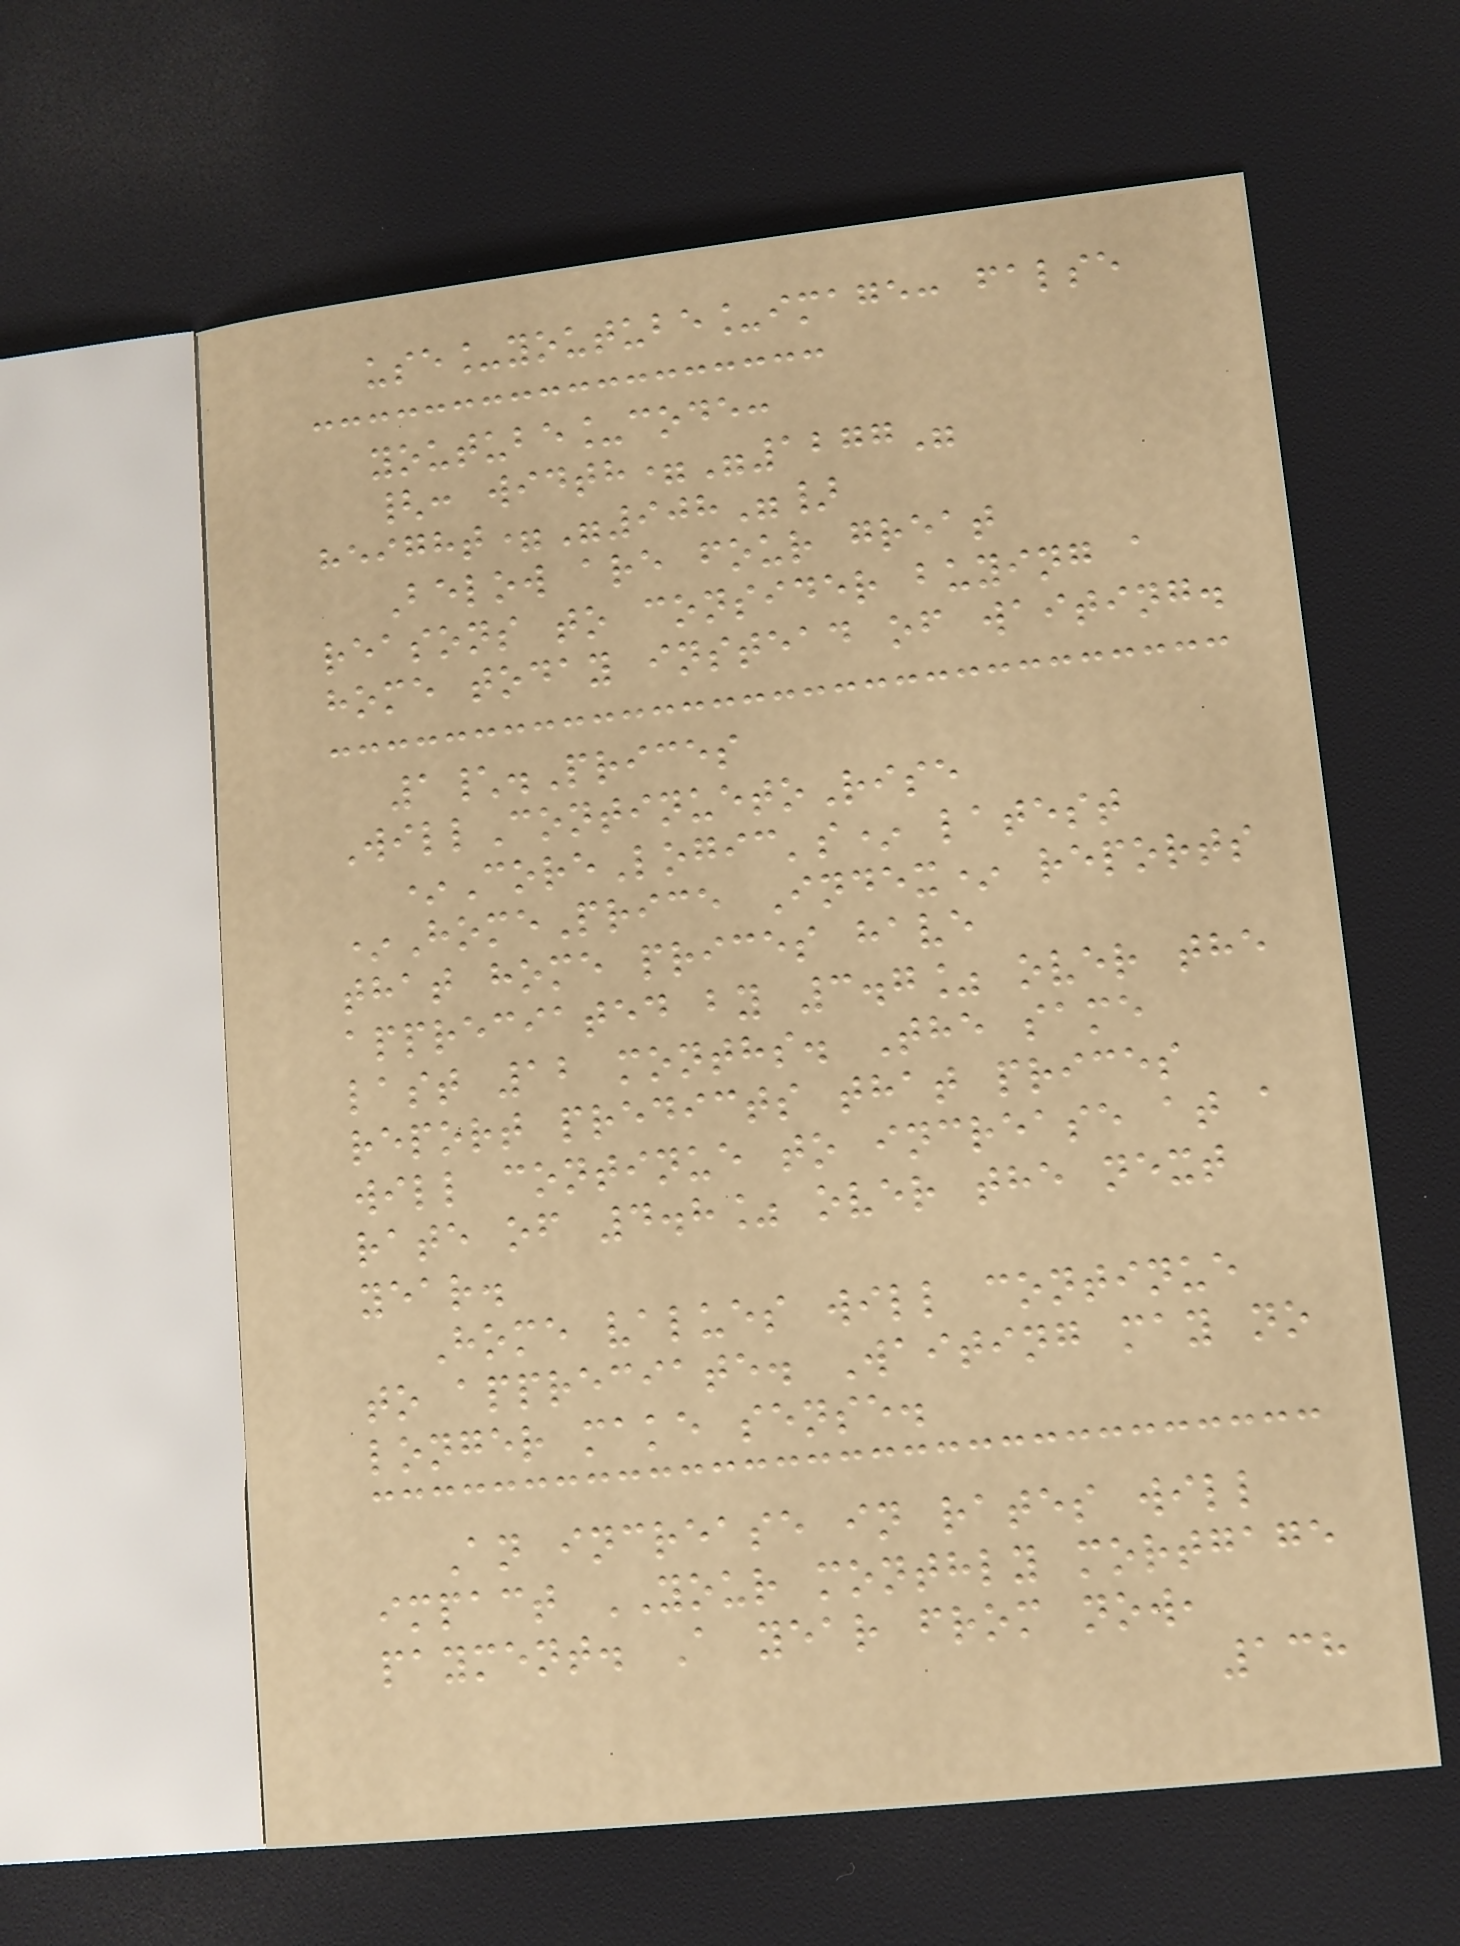use_youtube_image: false
youtube_code:
{: width="1277"
height="908"}
Below are four great
reasons to consider buying a
home today instead of waiting.
1\.Prices
WillContinuetoRise
*CoreLogic's* latest
*HomePrice Index* reports
that home prices have
appreciated by 3.7% over the
last 12 months. The same
report predicts that prices
will continue to increase at a
rate of 4.8% over the next
year.
Home values will continue
to appreciate. Waiting may no
longer make sense.
An increase in rates will
impact YOUR monthly mortgage
payment. A year from now,
138
